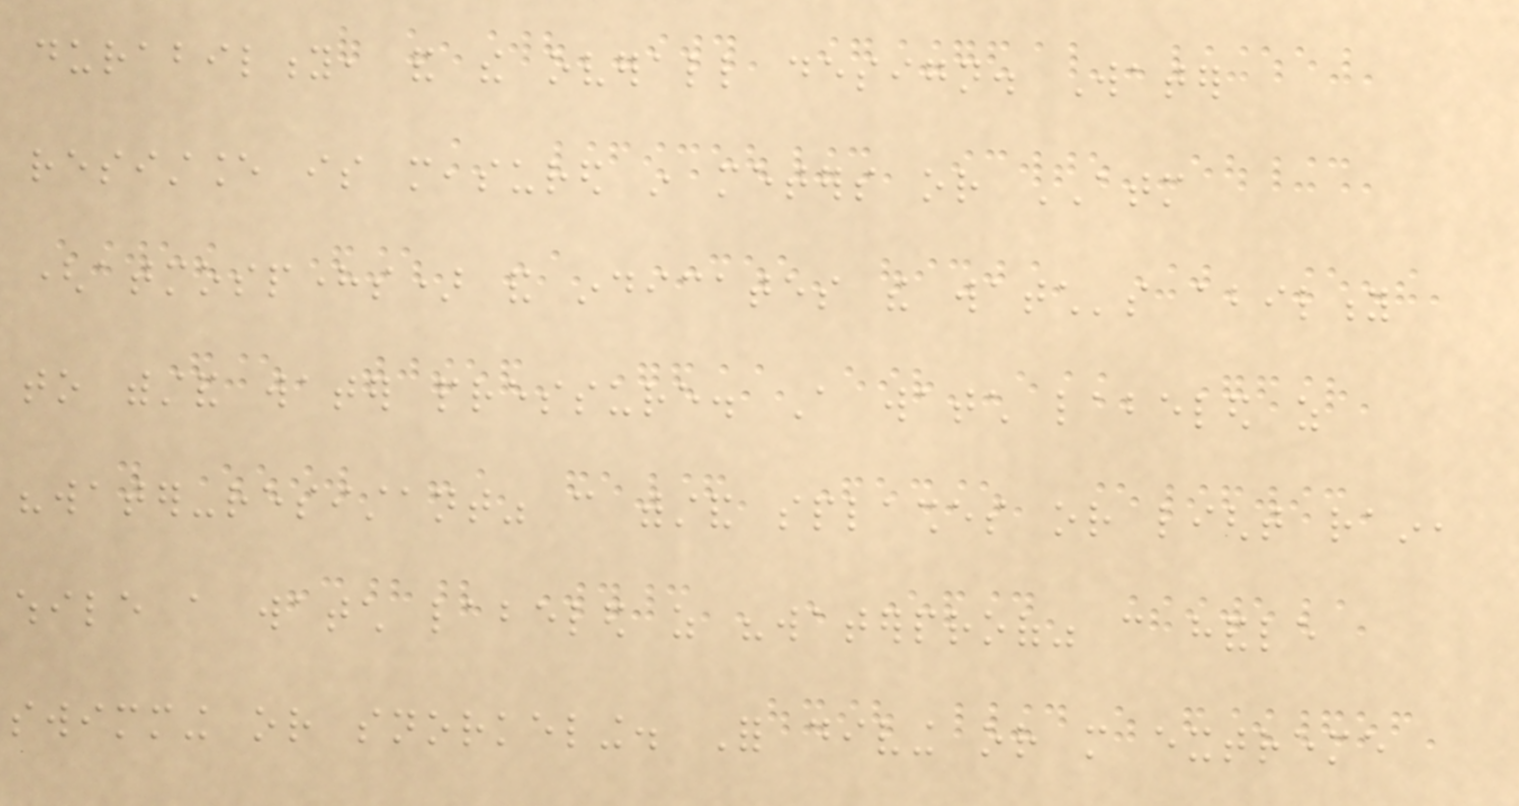durability, and the overall design. Water
resistance is measured in meters or ATM
(atmospheres) and indicates the watch's ability
to withstand water pressure. A watch labeled as
"water-resistant" can withstand splashes or light rain,
while a watch labeled as "waterproof" can handle
swimming or snorkeling. For diving or more extreme
